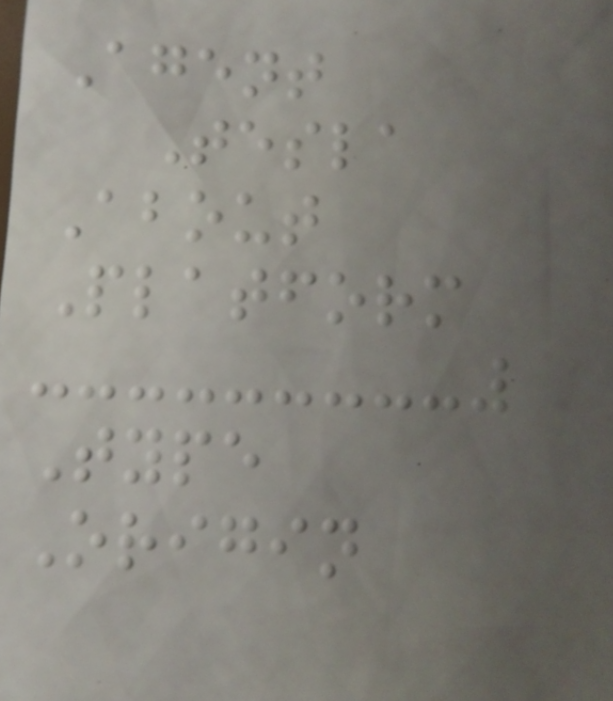Agent
Tesla
About
Platform
Type
Origin
